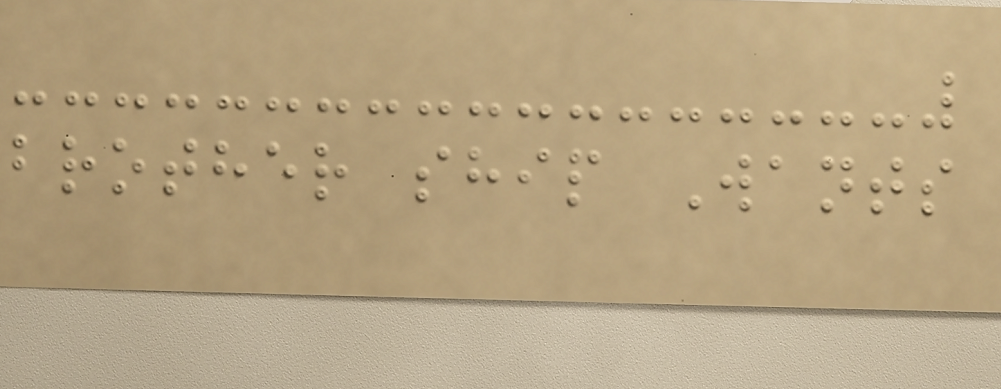brother ship Wants
